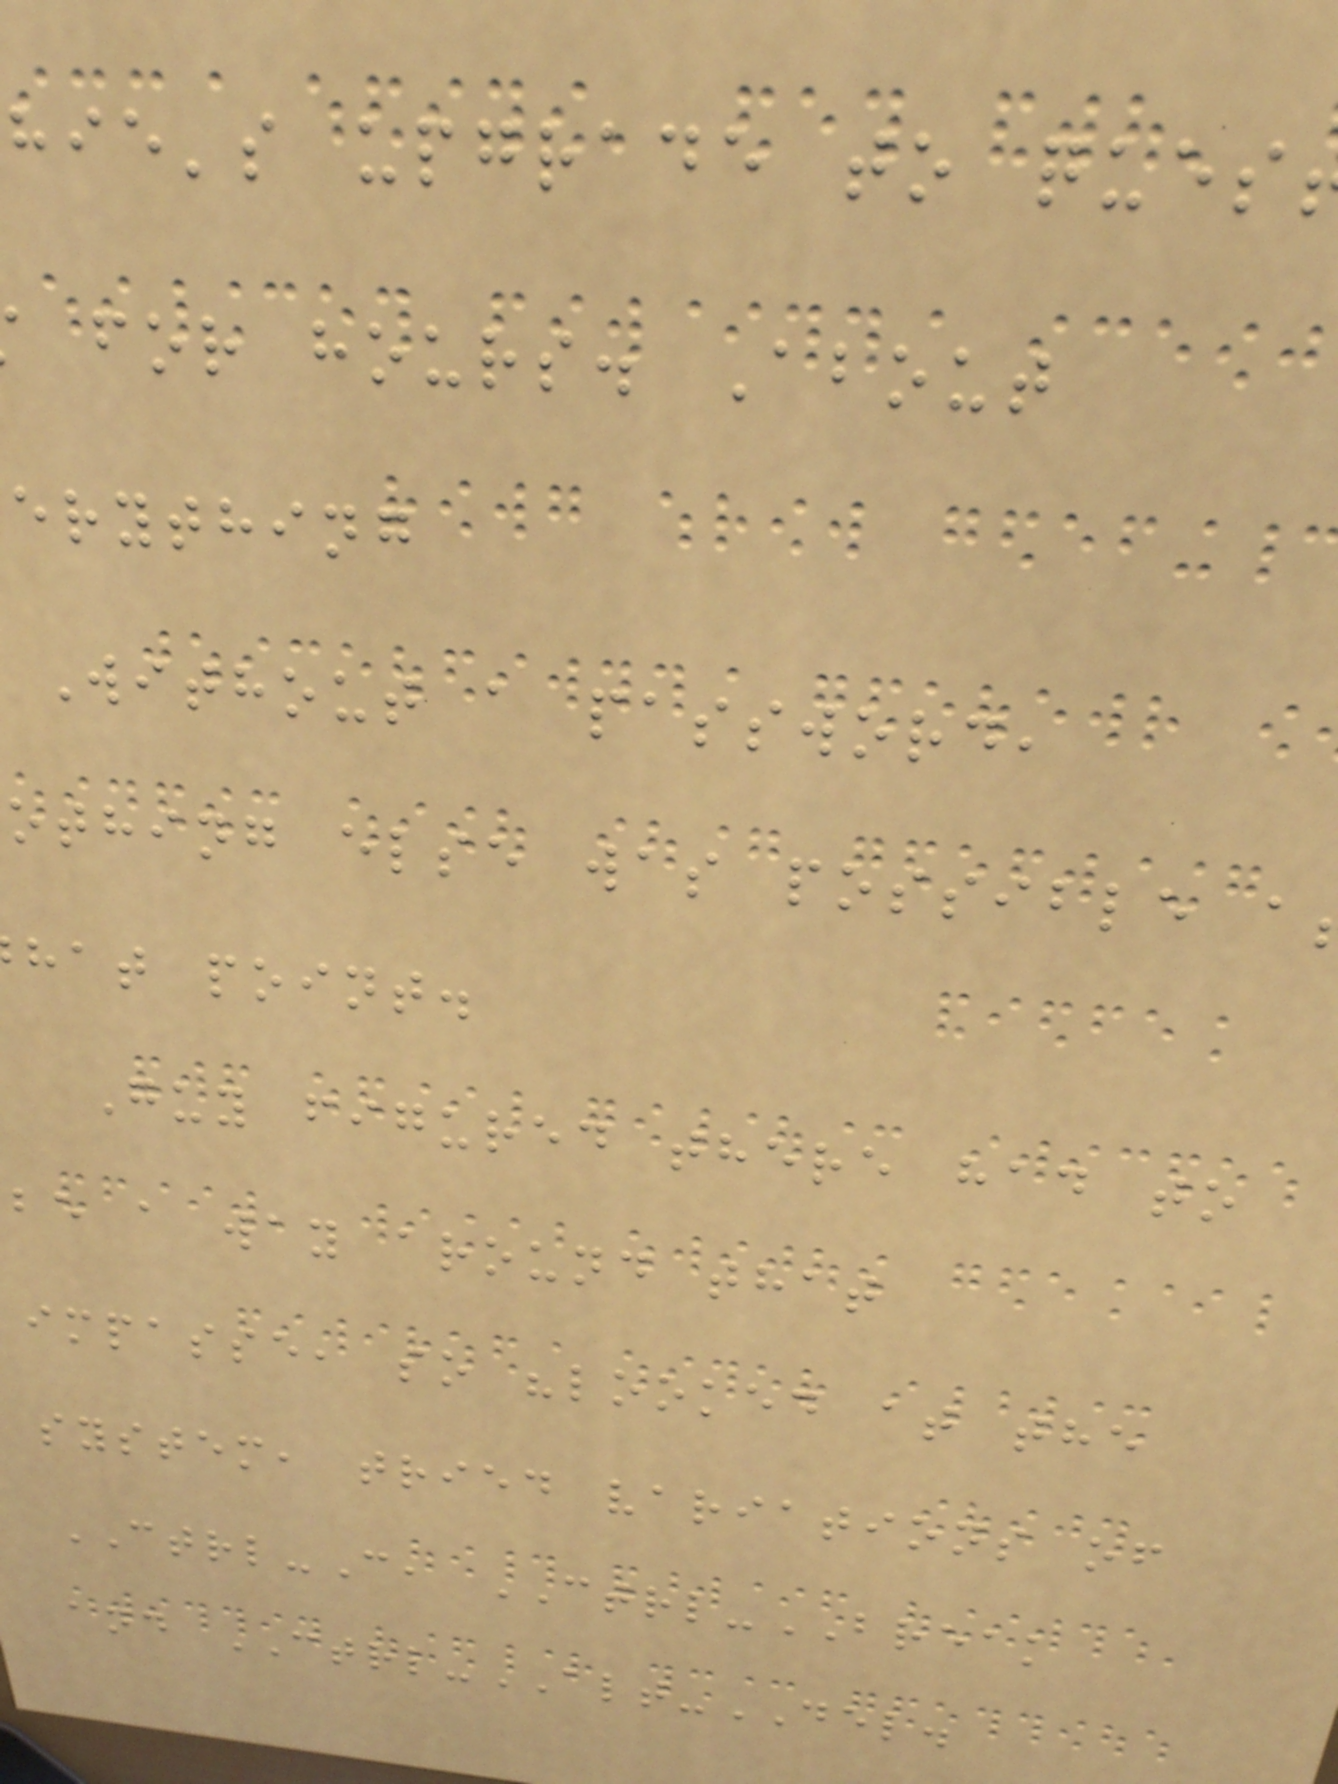hie's upgrade to ques
for hours. About
erything
Without a password,
othing else was possible a
hat point.
Guy figured there had to
be a way around that
impasse, so "looked at the
system, tried variations of
CTRL-C, CTRL-BREAK
and CTRL-ALT-DEL.
